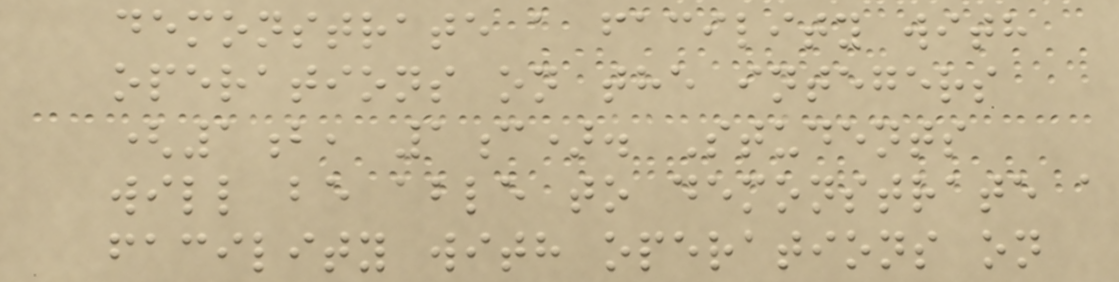demonstrate a facility with
operations on the integers
(1b, 1c). Students
will be able to demonstrate a
facility with operations on
